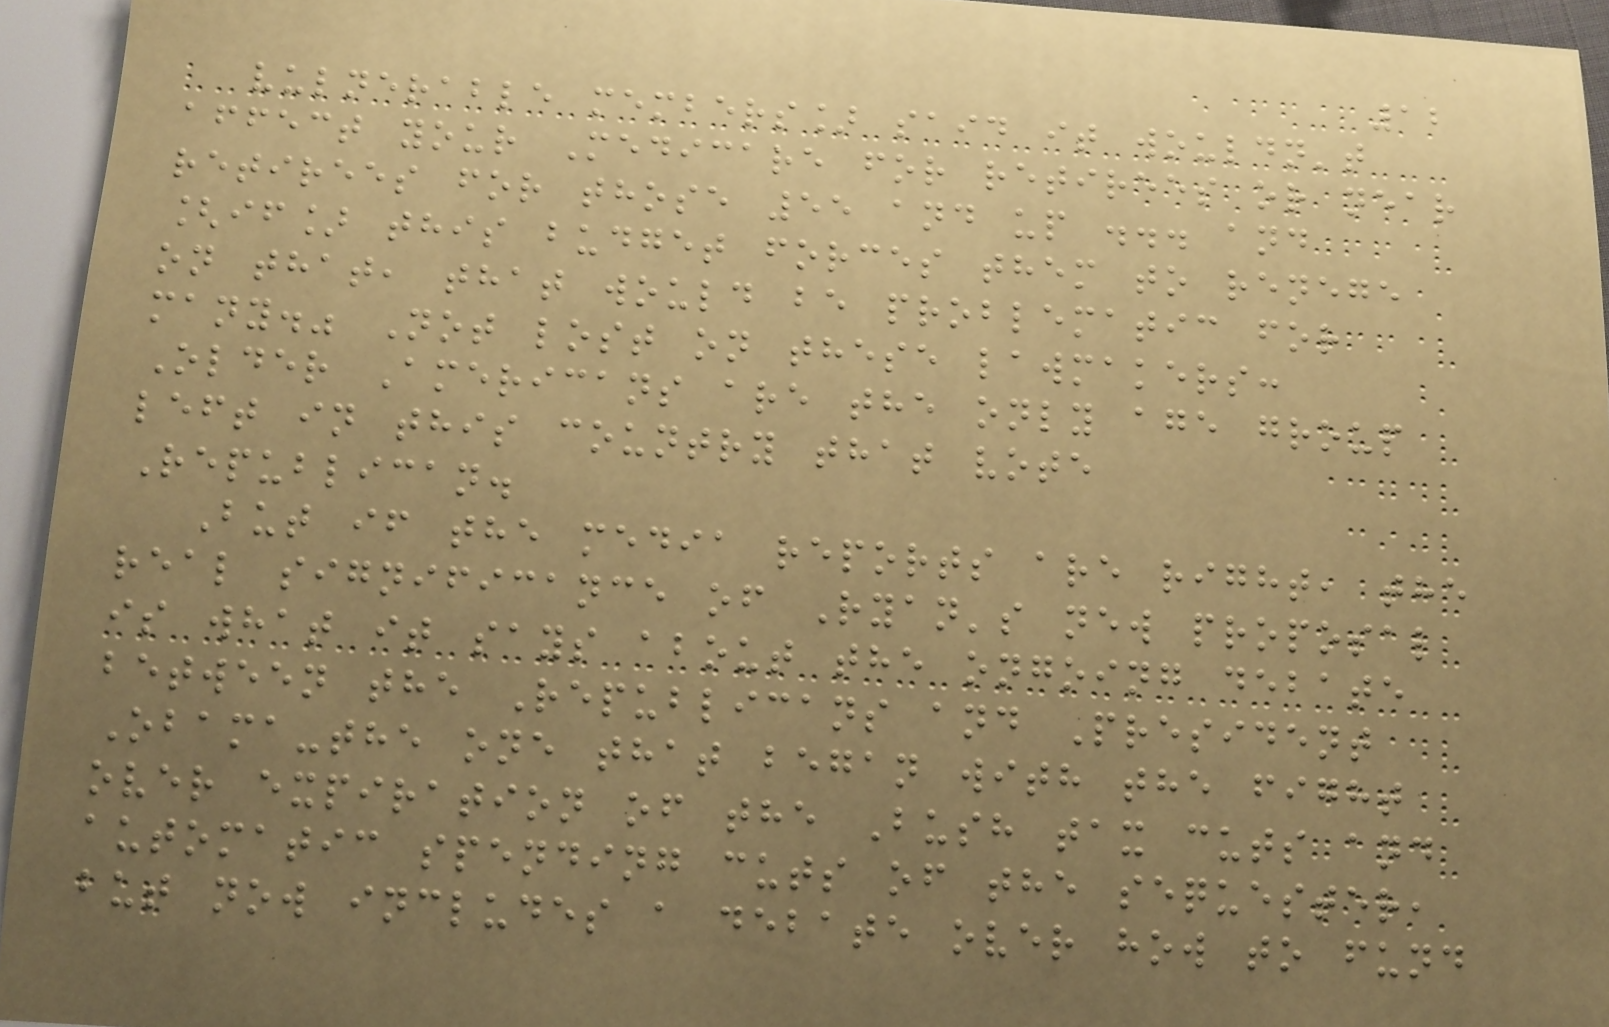12
vulnerable members] said it wouldn't
affect your Medicare for retirees or near
retirees for those 55 and up ... and
[if] this budget forces them to renege
on that, that would be problematic for
many." Not lost on these lawmakers:
Older Americans are the only age group
left in this country that vote
Republican.
But if the media reports are right, the
real significance of Ryan's new proposal
is what it says about the ongoing debate
between the Republicans and President
Obama-the one that began with the fight
over expiration of the Bush tax cuts and
automatic spending cuts of the sequester,
but now includes a debate over how to fund
